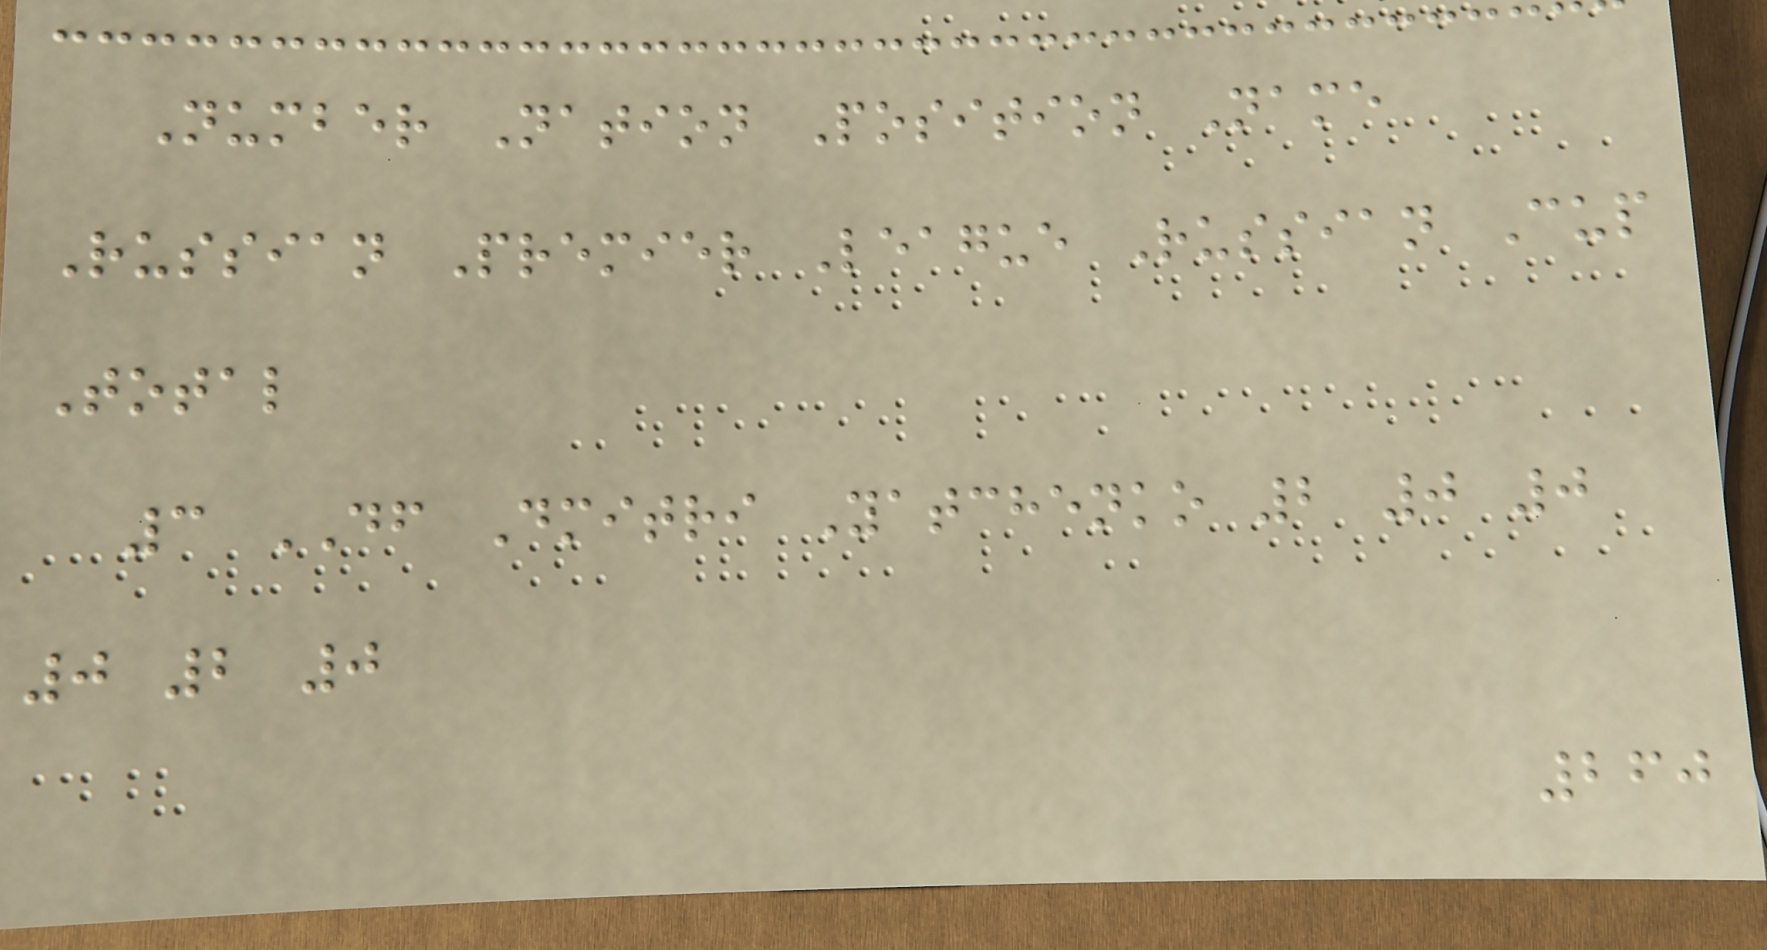Number Nation Position Name
Russian Premier League Russian Cup
Total
3 DF Dmitri Yatchenko 2 0 0
0 2 0
260
